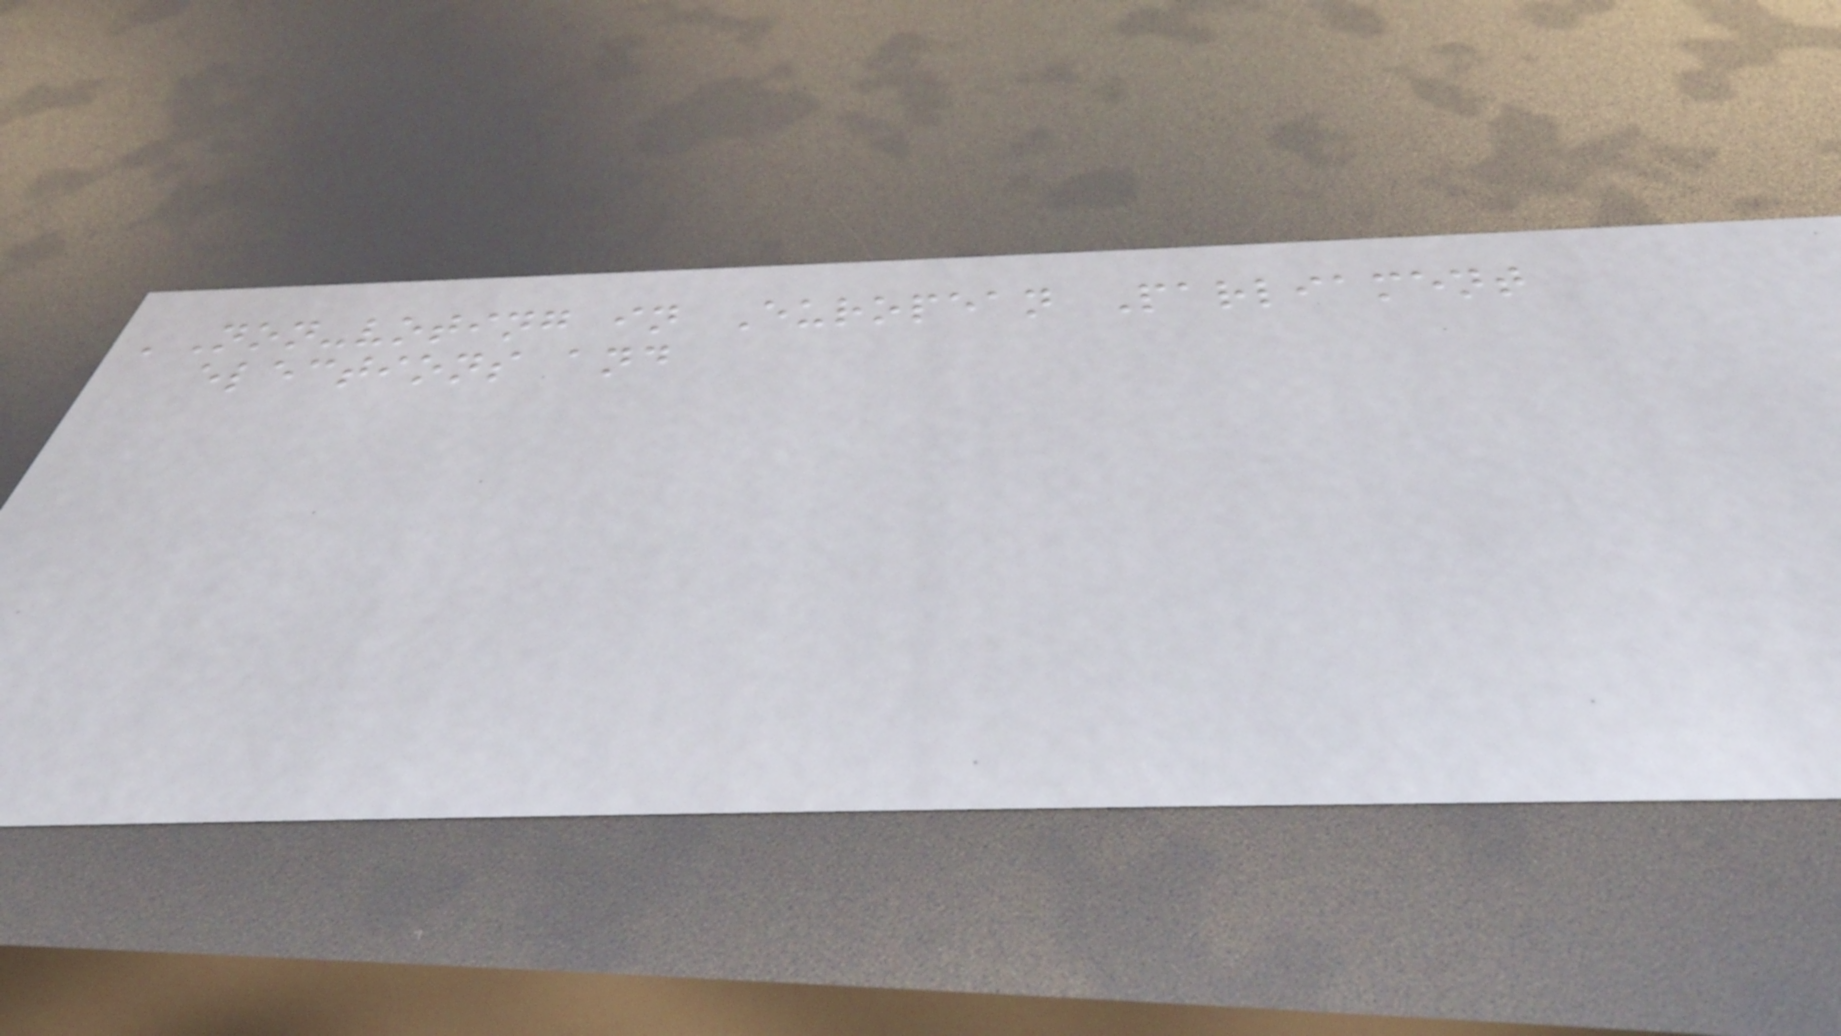'Non-voting in European Parliament
elections and
